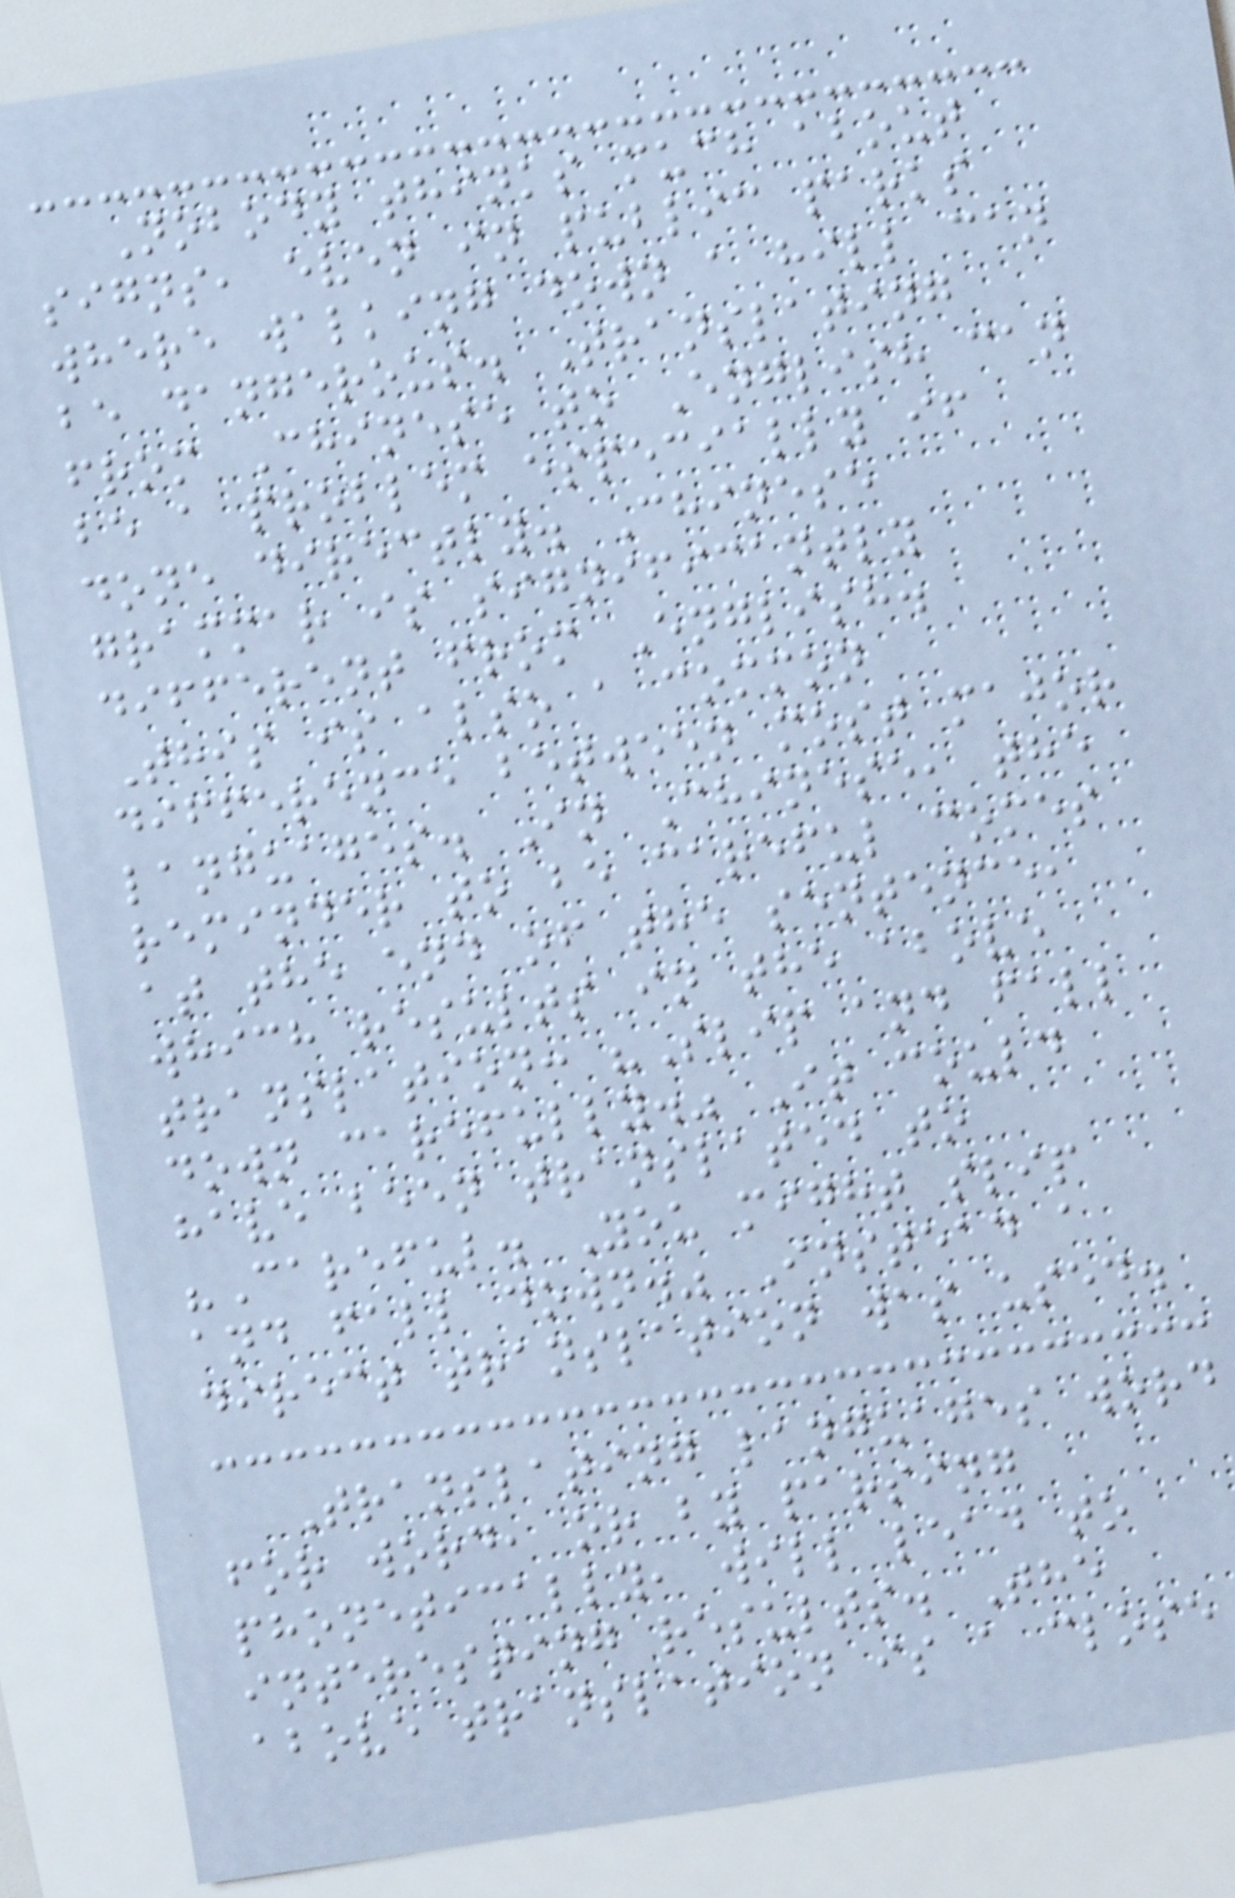Nobody thinks much about
signs, even in public parks
where walking down a hill can
be dangerous. Translating
from Chinese to English can
be a problem especially if
done directly. Chinese
grammar is significantly
different from English.
This is also a common
difference between most major
languages. In Chinese, the
reminder to be careful comes
at the end of the sentence,
which results in the above
translation: "Slip and fall
down carefully." It could
have been translated to
"Careful. You might slip
and fall down." Instead a
direct translation was used.
Translating languages word
for word, or by parsing
phonetically, will lead to
interesting results. The
above translation is a close
